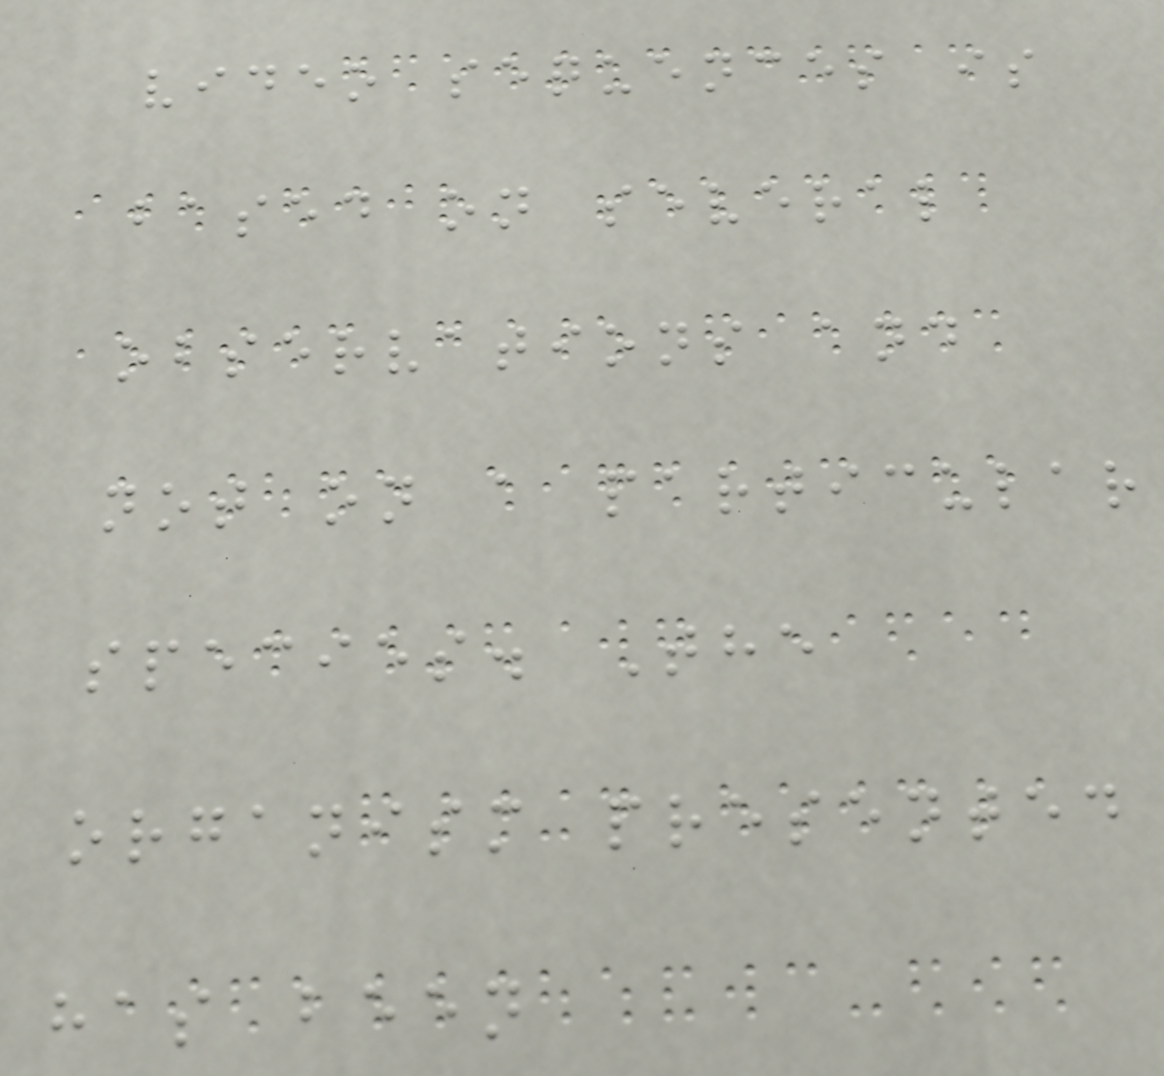video sequences is
based on several
observations and
not on a particular
species. The
organism presented
has been
